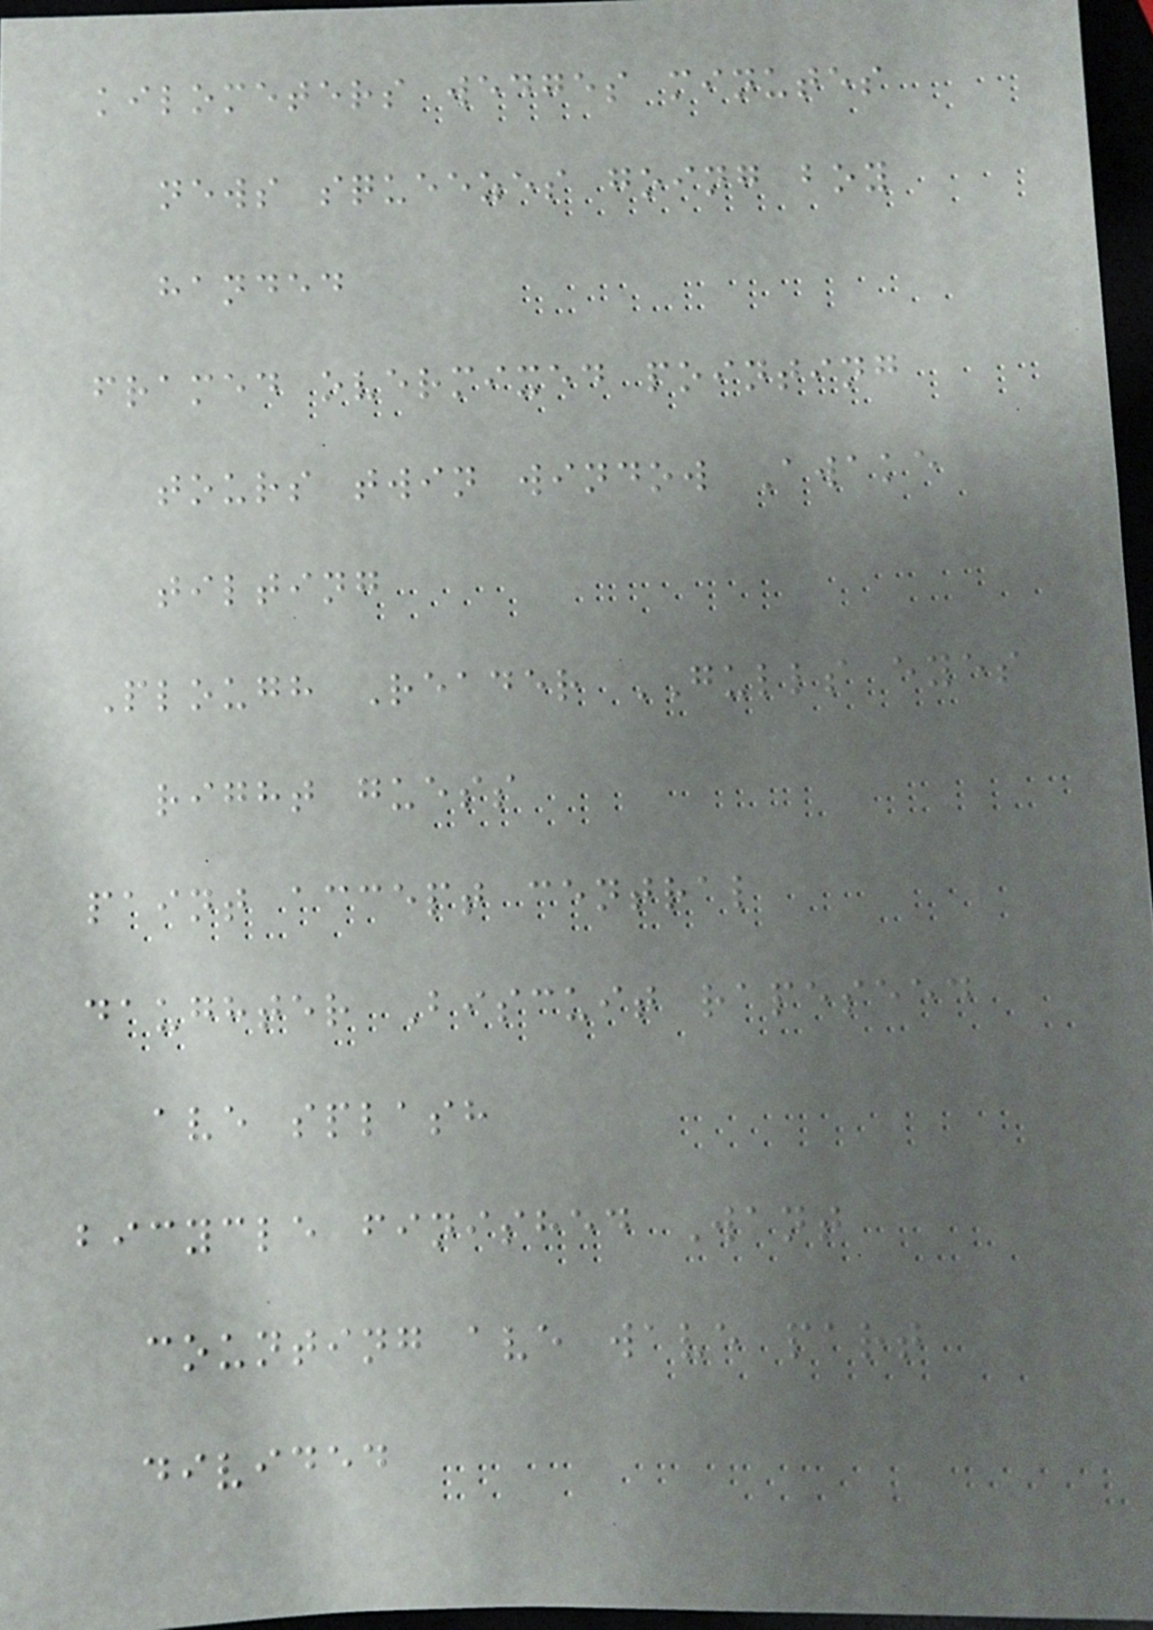kilometers wedges minutes
news squeezes going boy
handed
framed overmixed pointing
tours twin window Awake
tilting
Plough Reader GULLS eyes
right guess
paint accept central
daughter Biscuit rapeseed
ave splash
bicycle finished Want
counting ave wave part
divided
